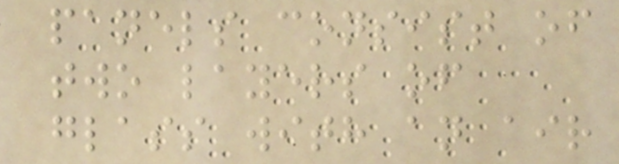panels consist of
two layers of
glass with an air
